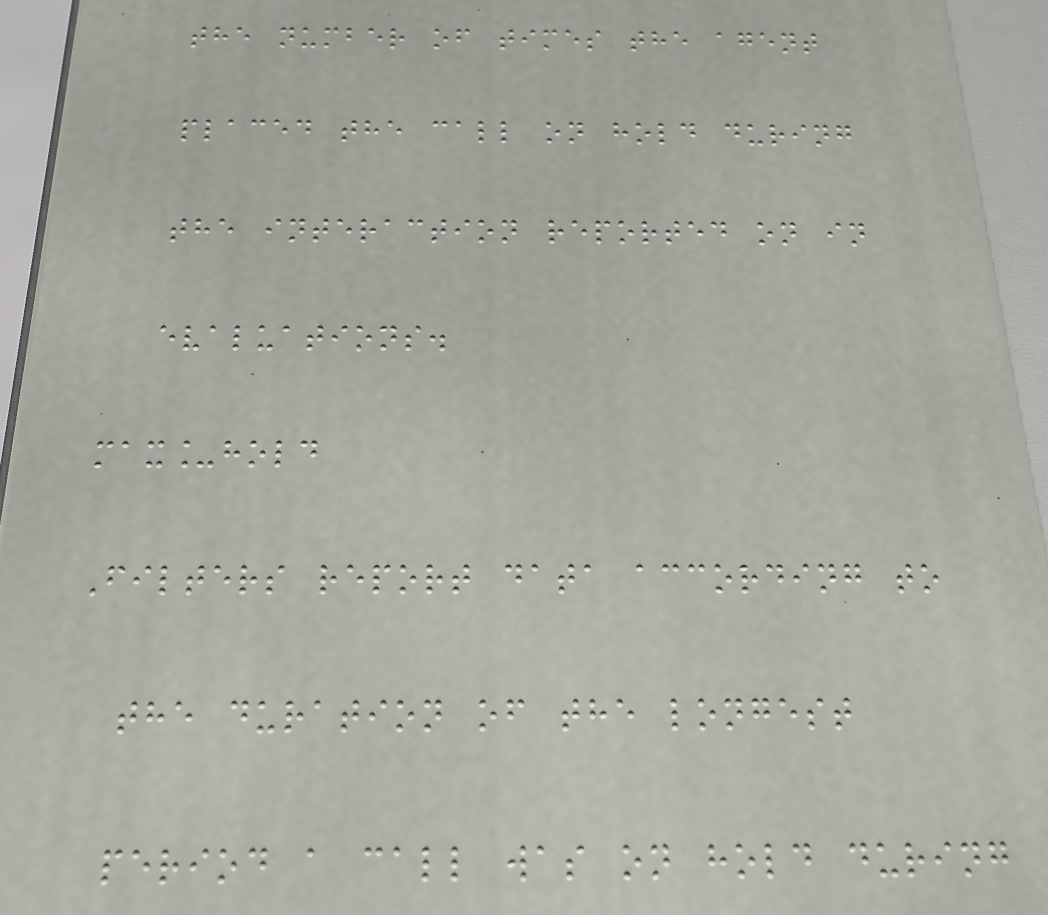the number of times the agent
placed the call on hold during
the interaction reported on in
evaluations.
max_hold
Filters report data according to
the duration of the longest
period a call was on hold during
